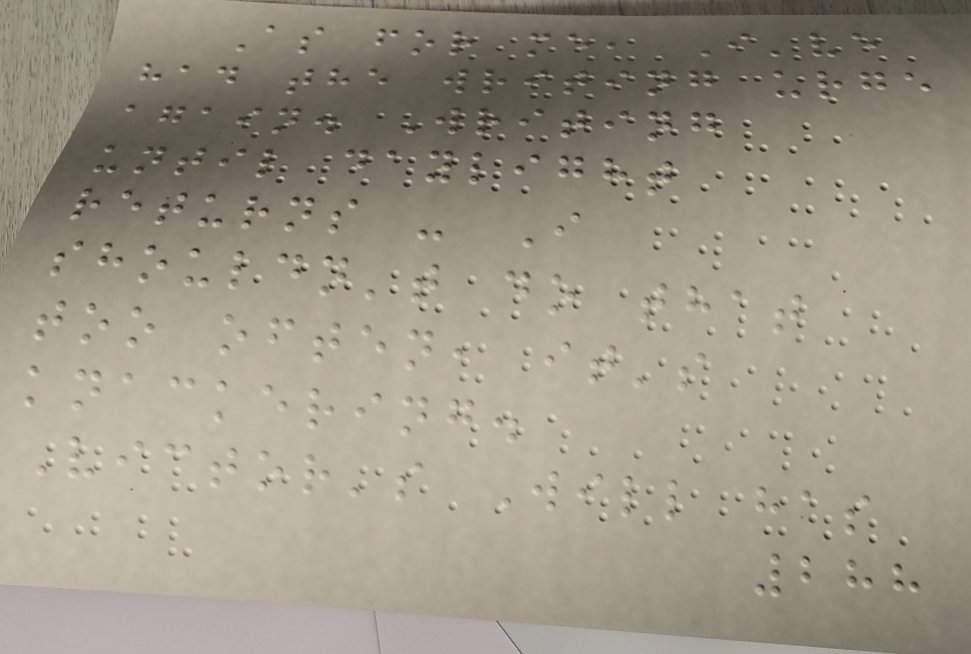As for me, I've
had the writing urge
again. Writing
until daylight
returns - I
shouldn't do that
too often, it's
knackering.
Victor's Will has
288
